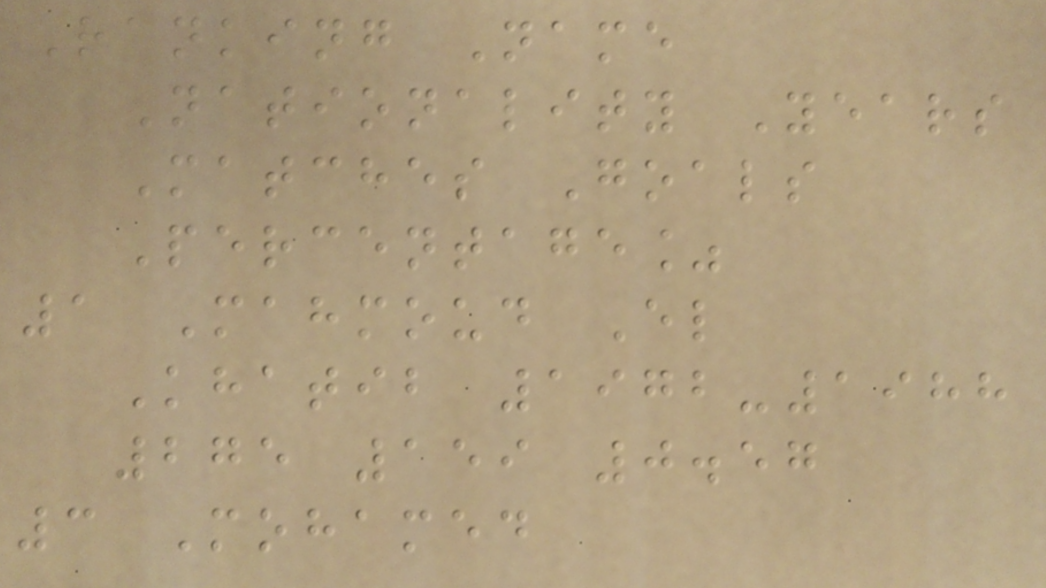Ranking Name
Nationality Years
Matches Goals
Percentage%
1 Mahmoud El
Khatib 1972-1988
275 159 0.57
3 Mohamed
